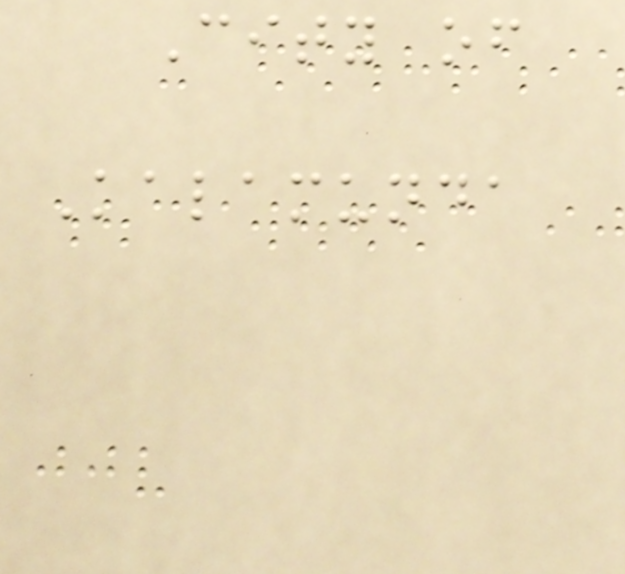City of
Kalamunda
